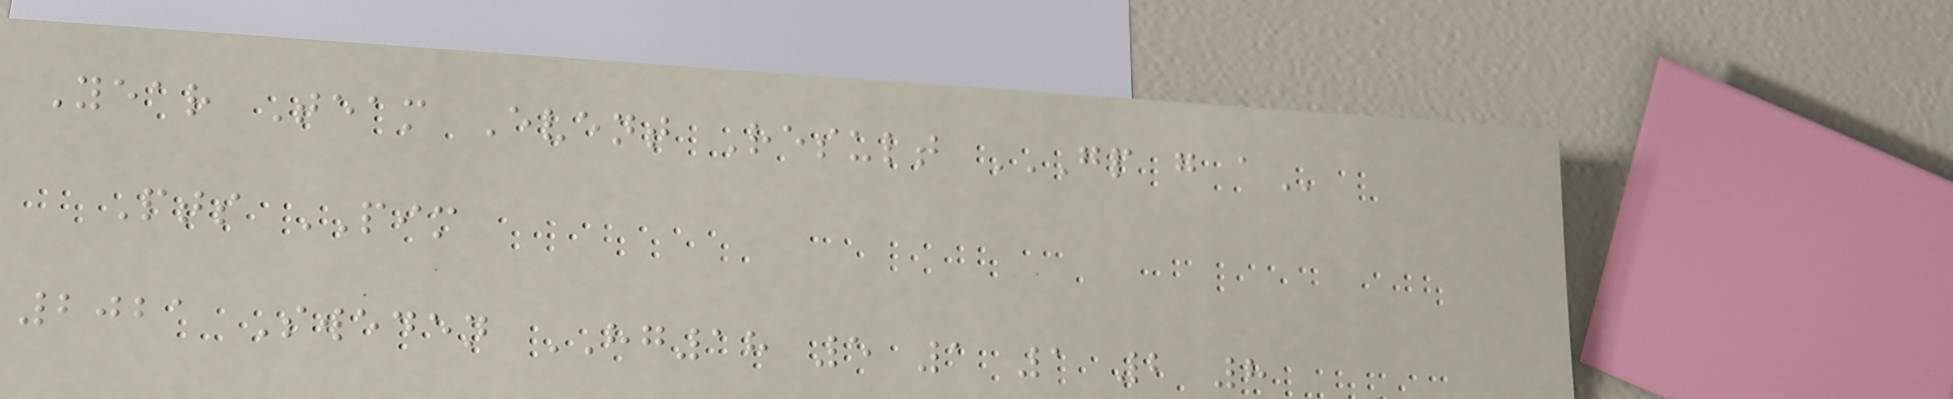Year Team Event Result GP G A
Pts PIM
2021 Sweden HG18 5 1 1 2 8
